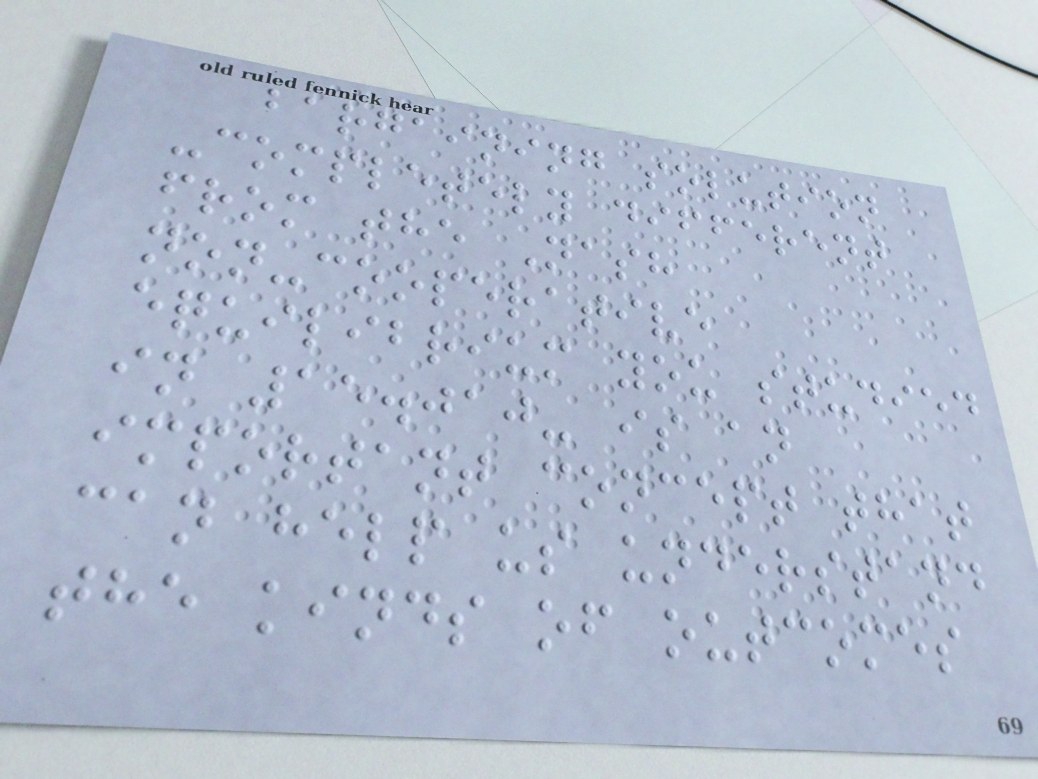bargaining solution
-completely different
from the Nash
non-cooperative
equilibrium you studied
in 15.010- is an
important concept that
can help us understand
the kinds of outcomes
